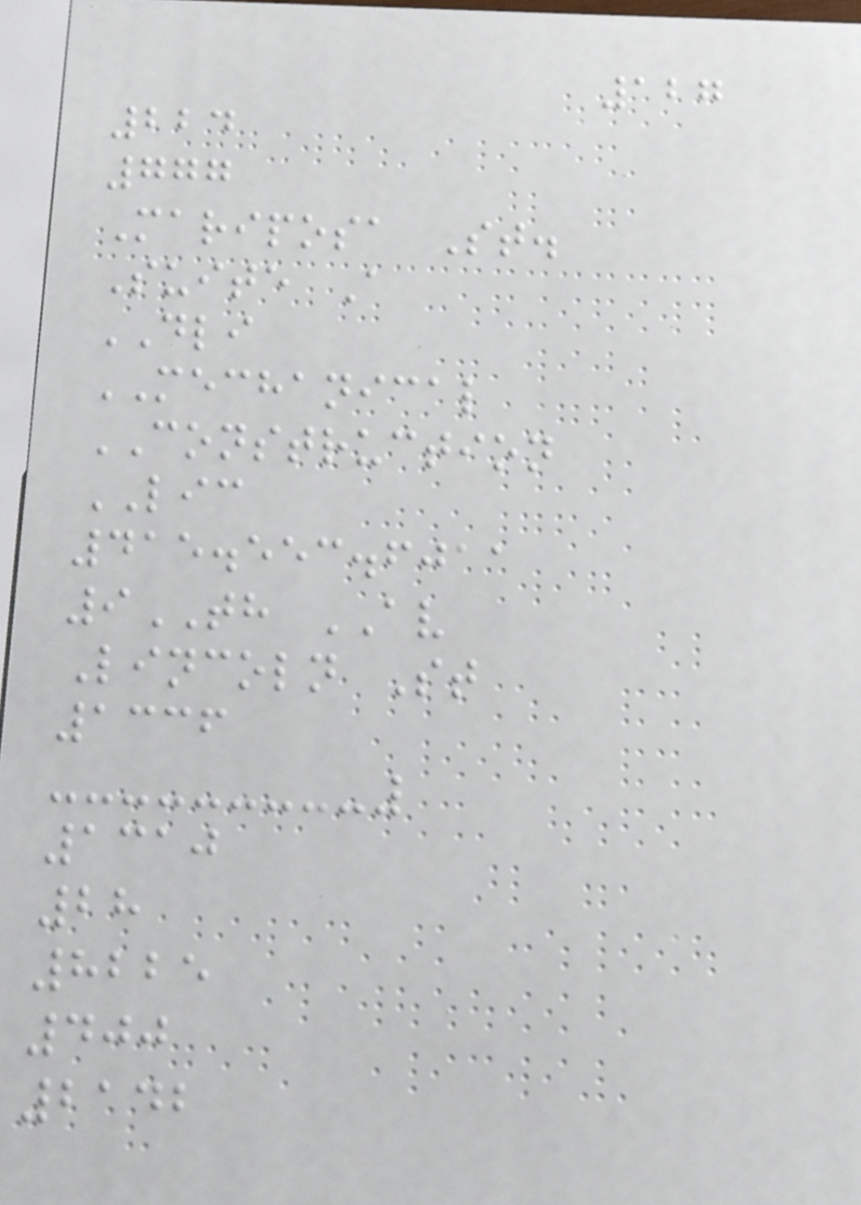127
224
777
Mariposa St.
Suite A
DLI
MECHANICAL
CONSTRUCTION
LIC
415.553.6011
9TH AV
Lincoln St
1336
1310
28
8225
400
2142
